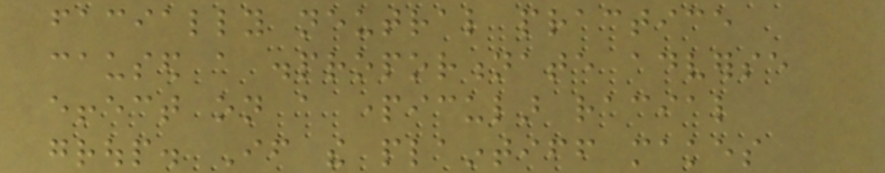facially neutral practice
caused a disproportionate adverse
effect on a particular racial
group. If the plaintiff makes
